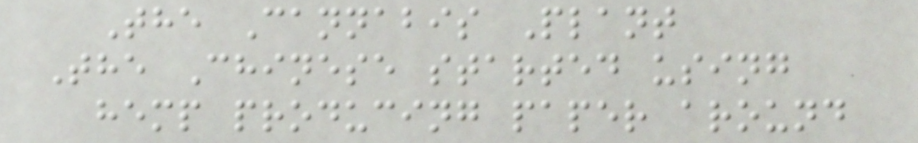The Cannabis Plant
The Chinese started using
hemp producing paper around
